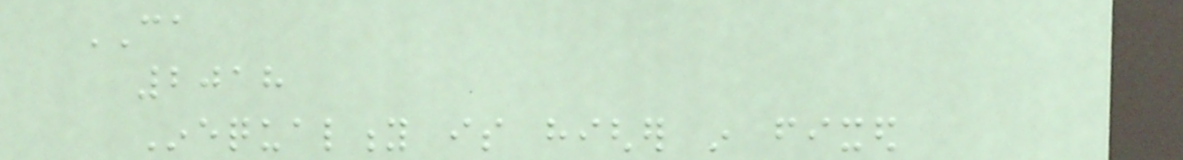CA
2018
Inequality is higher in fixed
